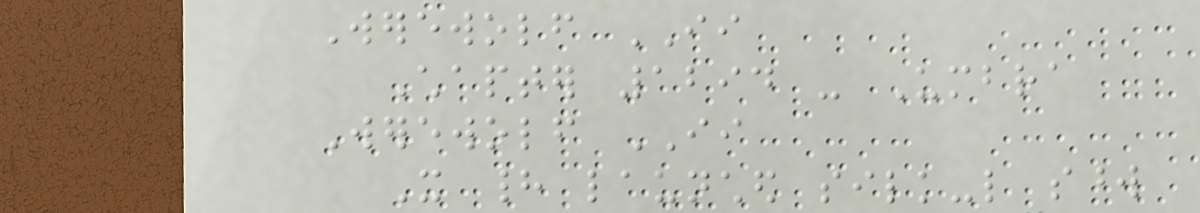Werewolf II
Chapter 1294 - Umbra
Werewolf II
It had launched silk-like sword
